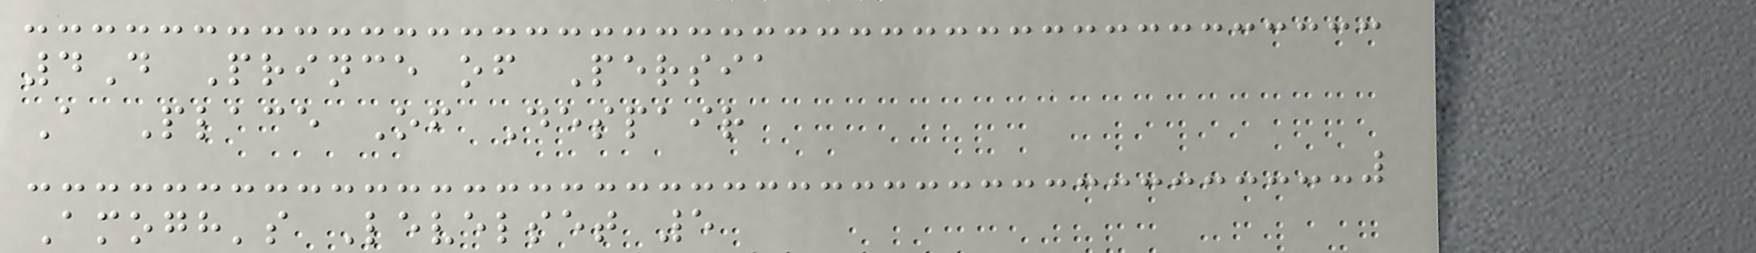4D Prince of Persia
A Place Of Despair
Amogh's Levelset 5
